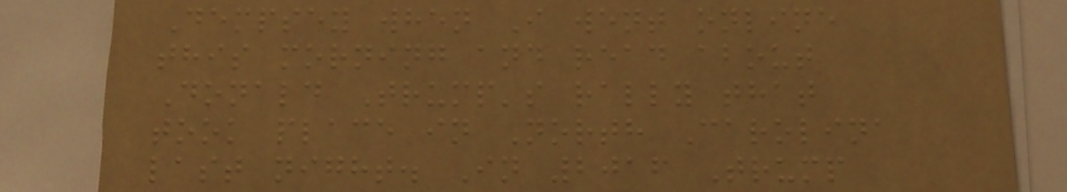Dempsey when I went online
this morning and read about
Donald Trump's rally that
took place in North Carolina
last night. In 2016 Trump
